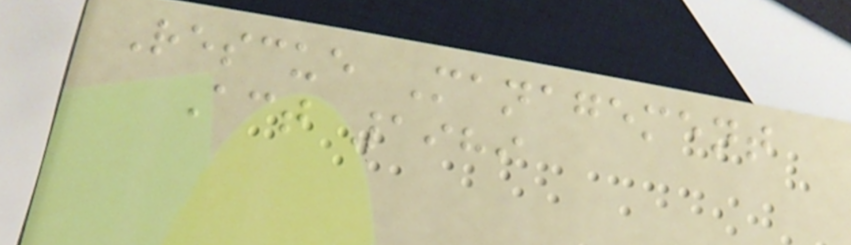Rescue Management
Act 1989
